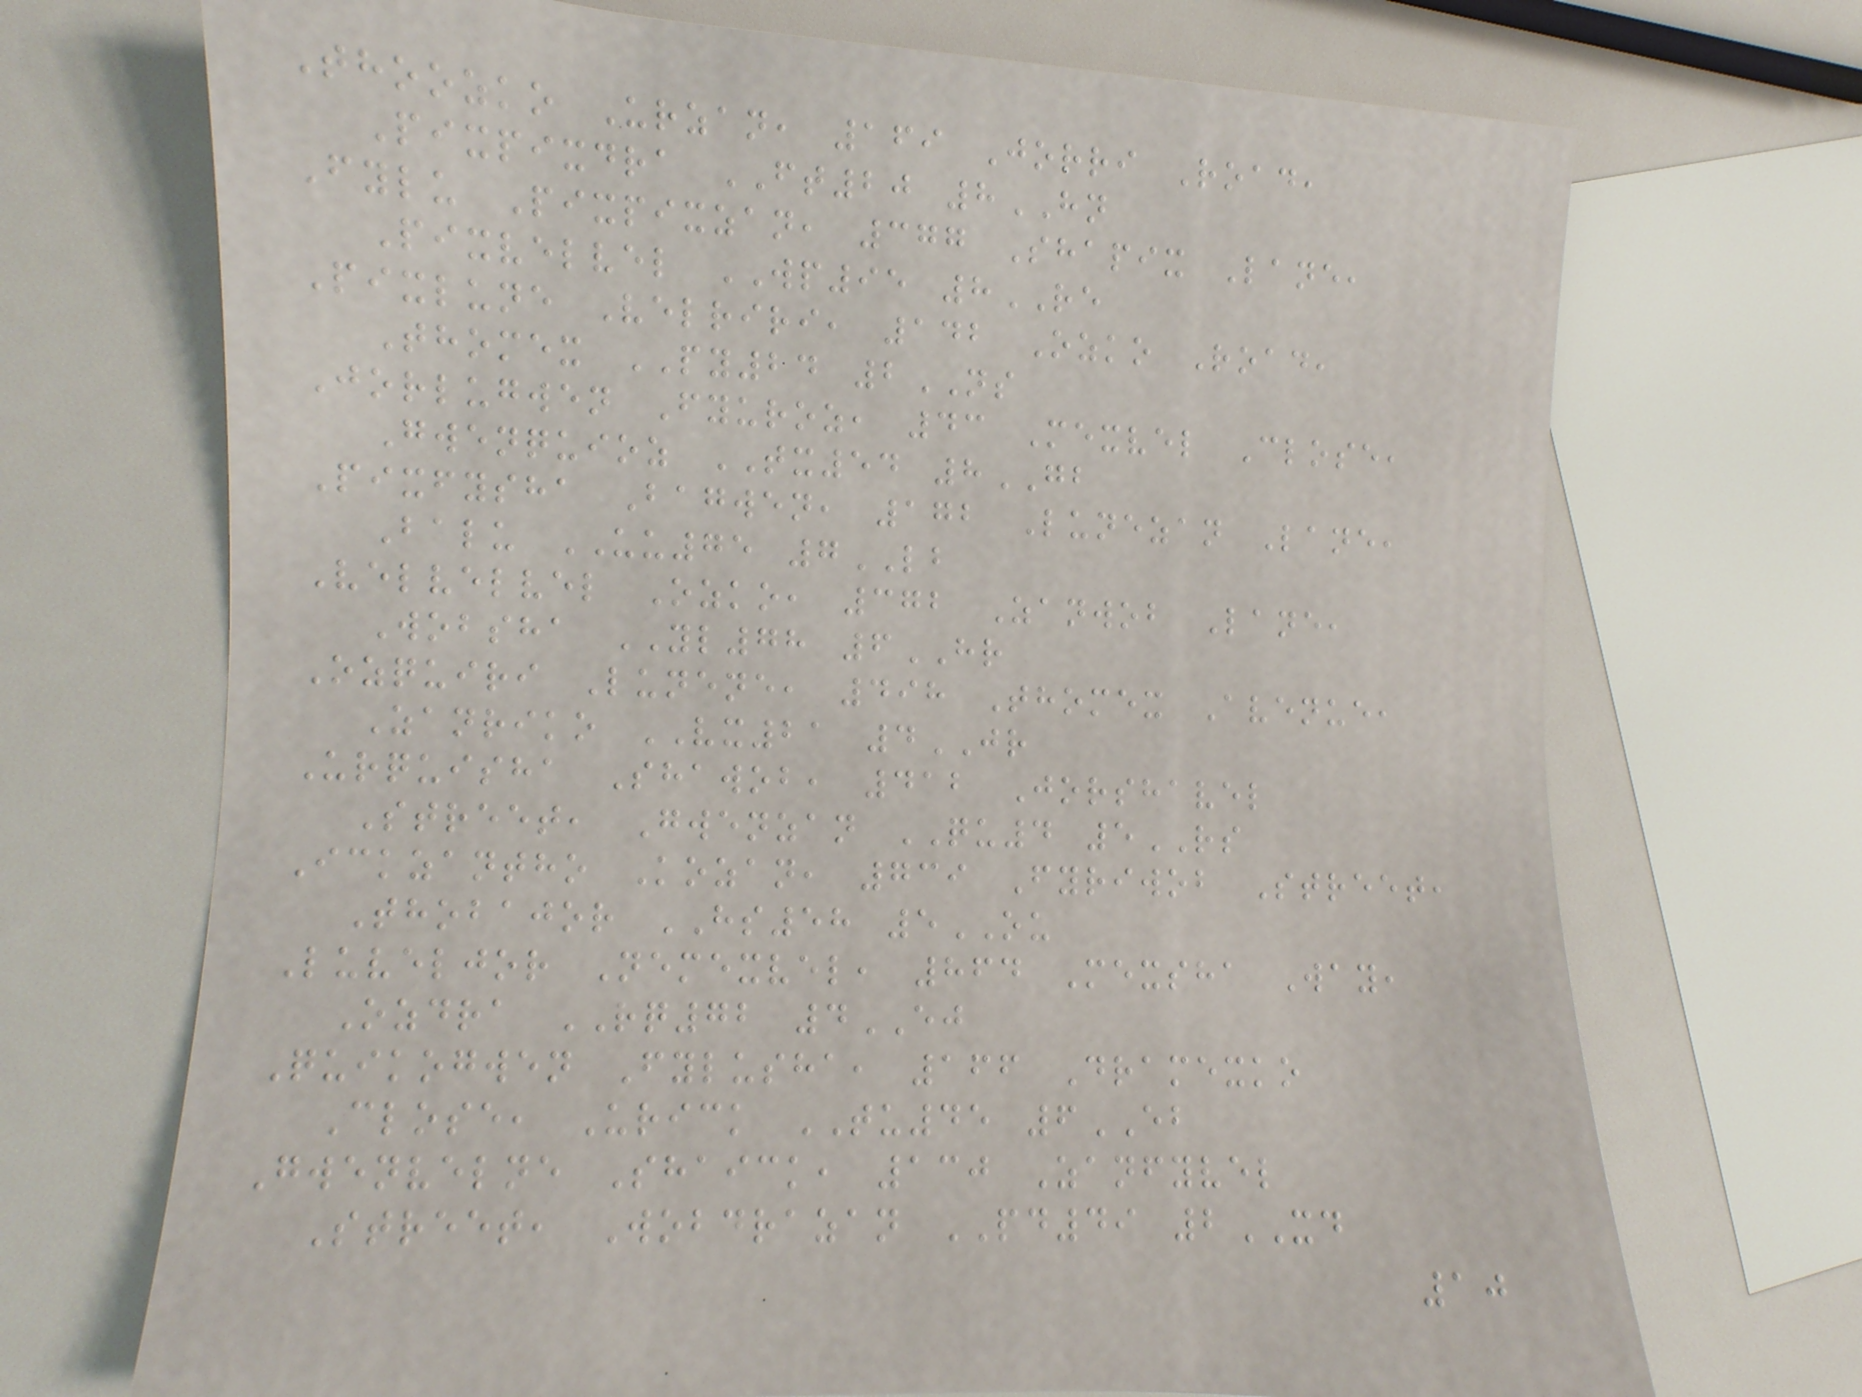Thoozko Urzan, 169 Jorri Road,
Pixpixdra FT20 8HN
Fylu Pixpixzan, 377 Shapix Lane,
Pixvelvel WP95 8RE
Pixlune Velriri, 142 Ozko Road,
Thomex PY24 2NS
Jorlugwen Fyuroz, 43 Mexvel Close,
Gwenquioz TX54 8GB
Pixfysha Bagwen, 172 Lunezan Lane,
Balu UU75 7LB
Velvelvel Ozko, 372 Zanwob Lane,
Wobsha YL78 6HR
Ozquiri Lunene, 498 Thomex Avenue,
Zanriko VX21 4JR
Urquisha Shawob, 412 Jorshavel
Street, Gwenzan QU4 5RS
Ickzantho Kozan, 739 Fyriwob Street,
Thobajor HS58 5OU
Luveljor Nemexvel, 864 Mexsha Way,
Ozdra RQ72 4EJ
Quikogwen Fylusha, 166 Dramexko
Close, Urick TU45 6EB
Gwenvelne Shaick, 130 Zanfyvel
Street, Wobdrazan PD49 2XD
10
